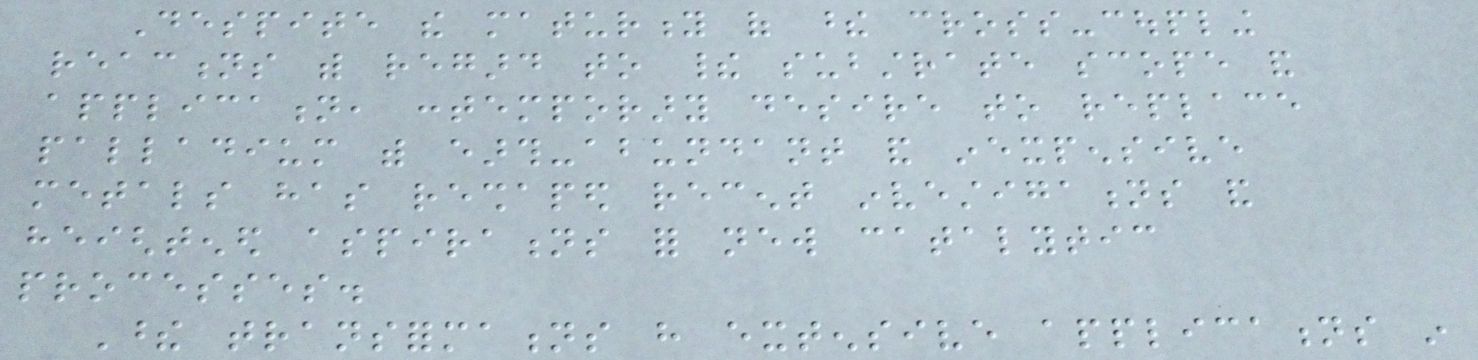Despite the maturity of these cross-coupling
reactions with regard to their substrate scope and
application, contemporary desire to replace
palladium with earth-abundant and inexpensive
metals has reshaped recent investigations and
heightened aspirations for new catalytic
processes.
These transformations have extensive applications in
